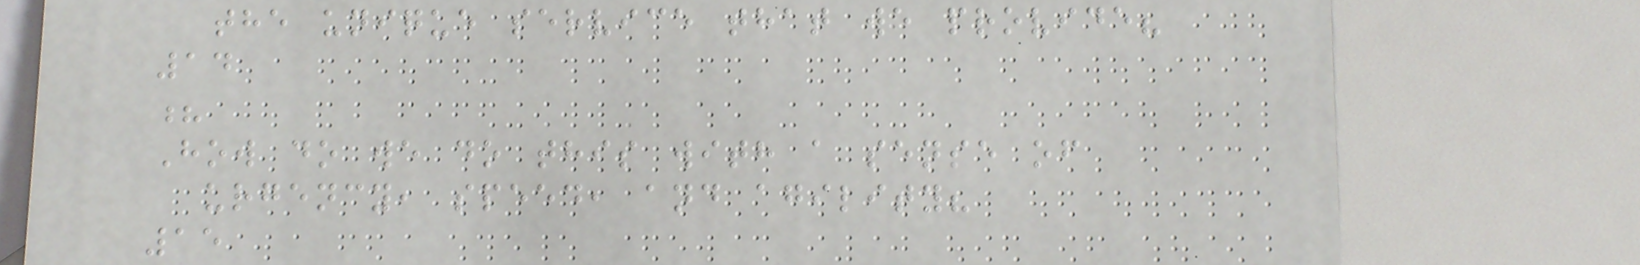the unique service that we provide?
14
?
How do we do this with a sense of
urgency, speed, and agility?
15
